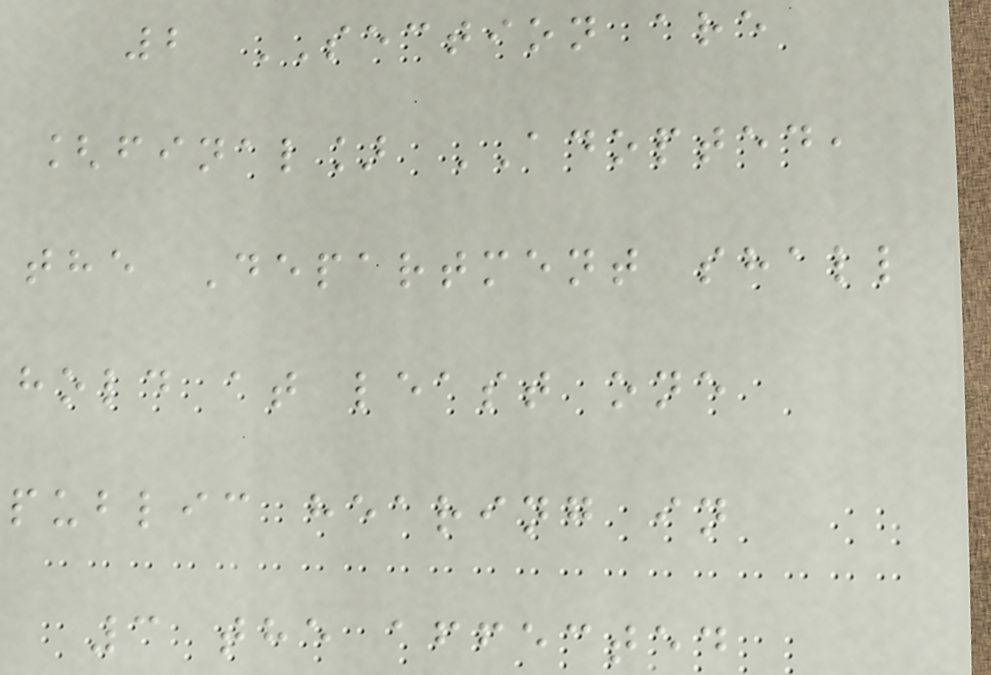2 SECTION are
[final] ADOPTED,
the Department shall
hold at least one
public hearing in
3 the affected
